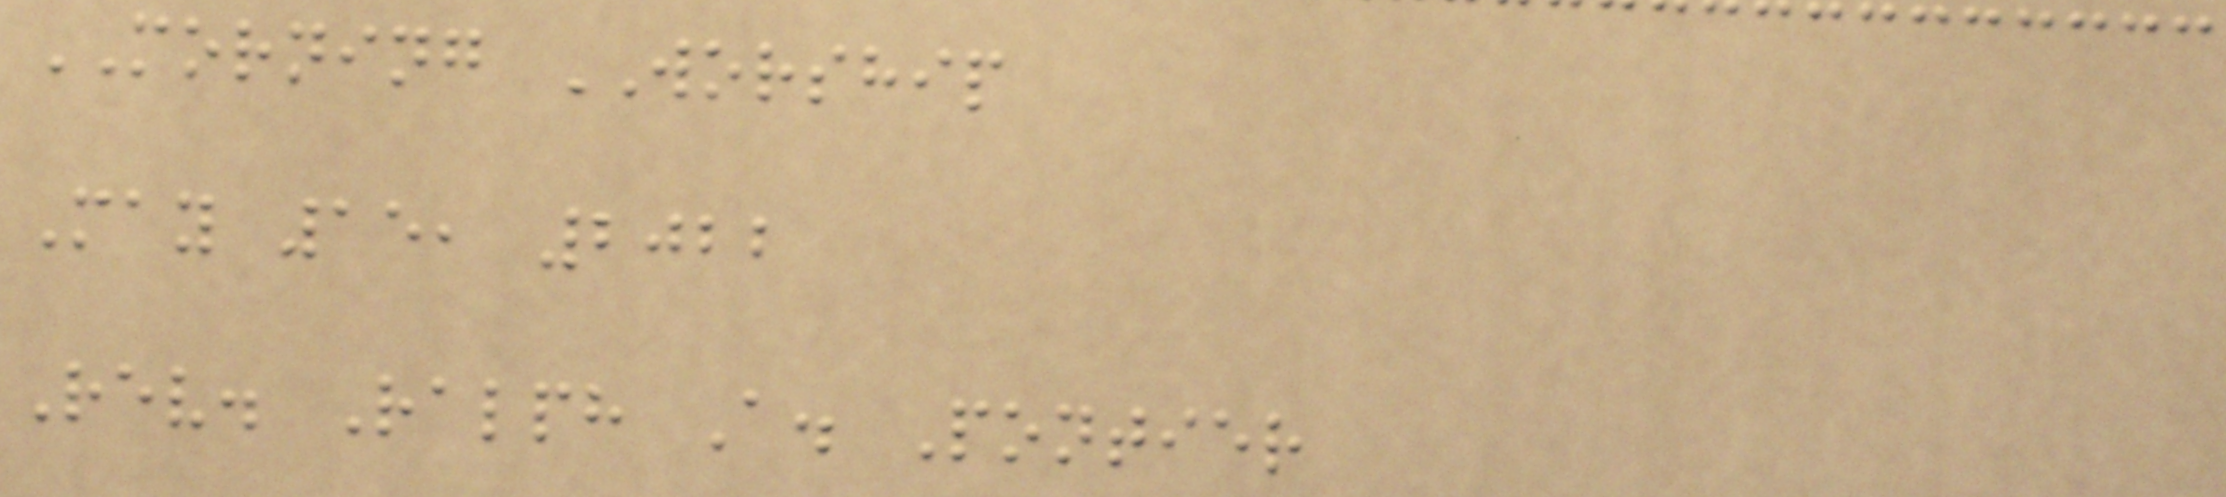MORNING WORSHIP
May 15, 2022
Rev. Ralph A. Pontier
